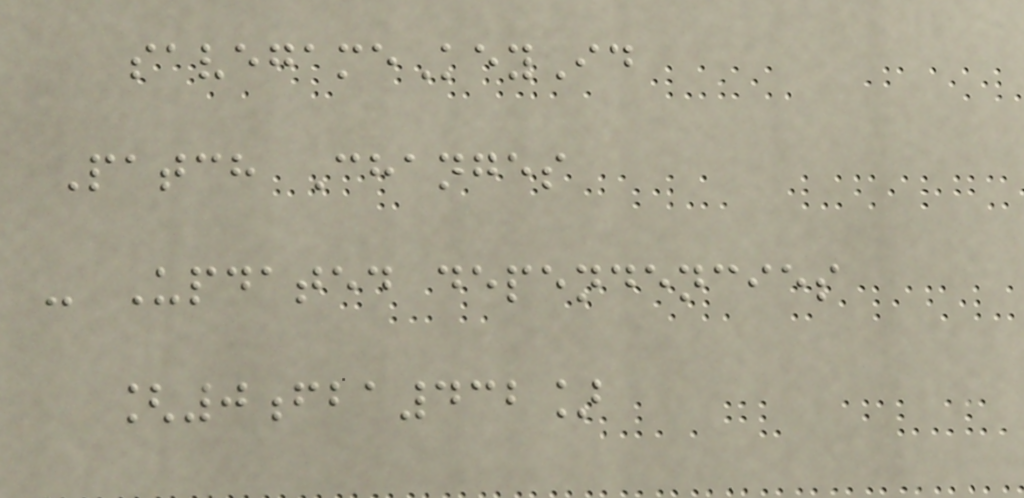savegameKeyId
Patch Changes
- Updated dependencies
[0fba432]
